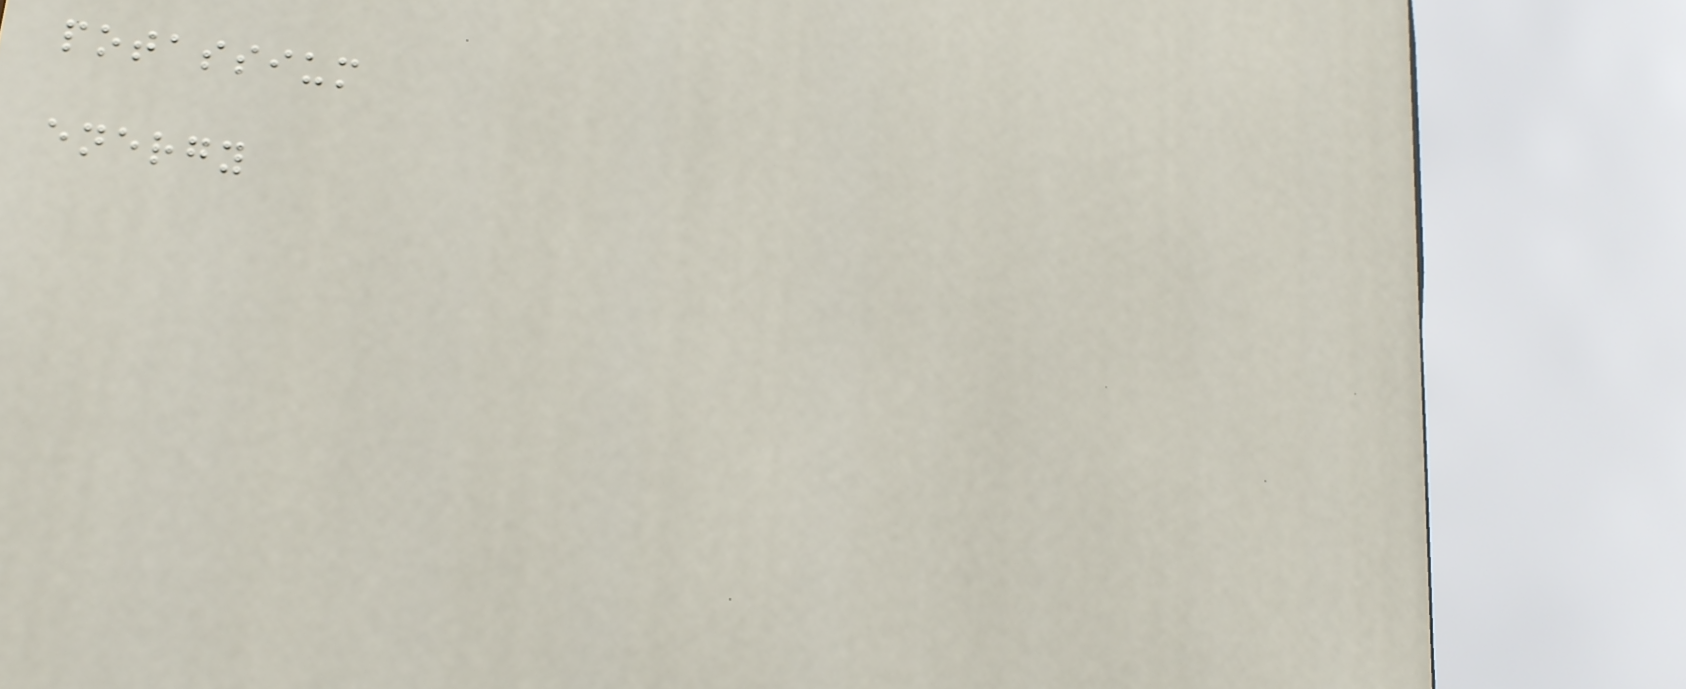potassium
energy
